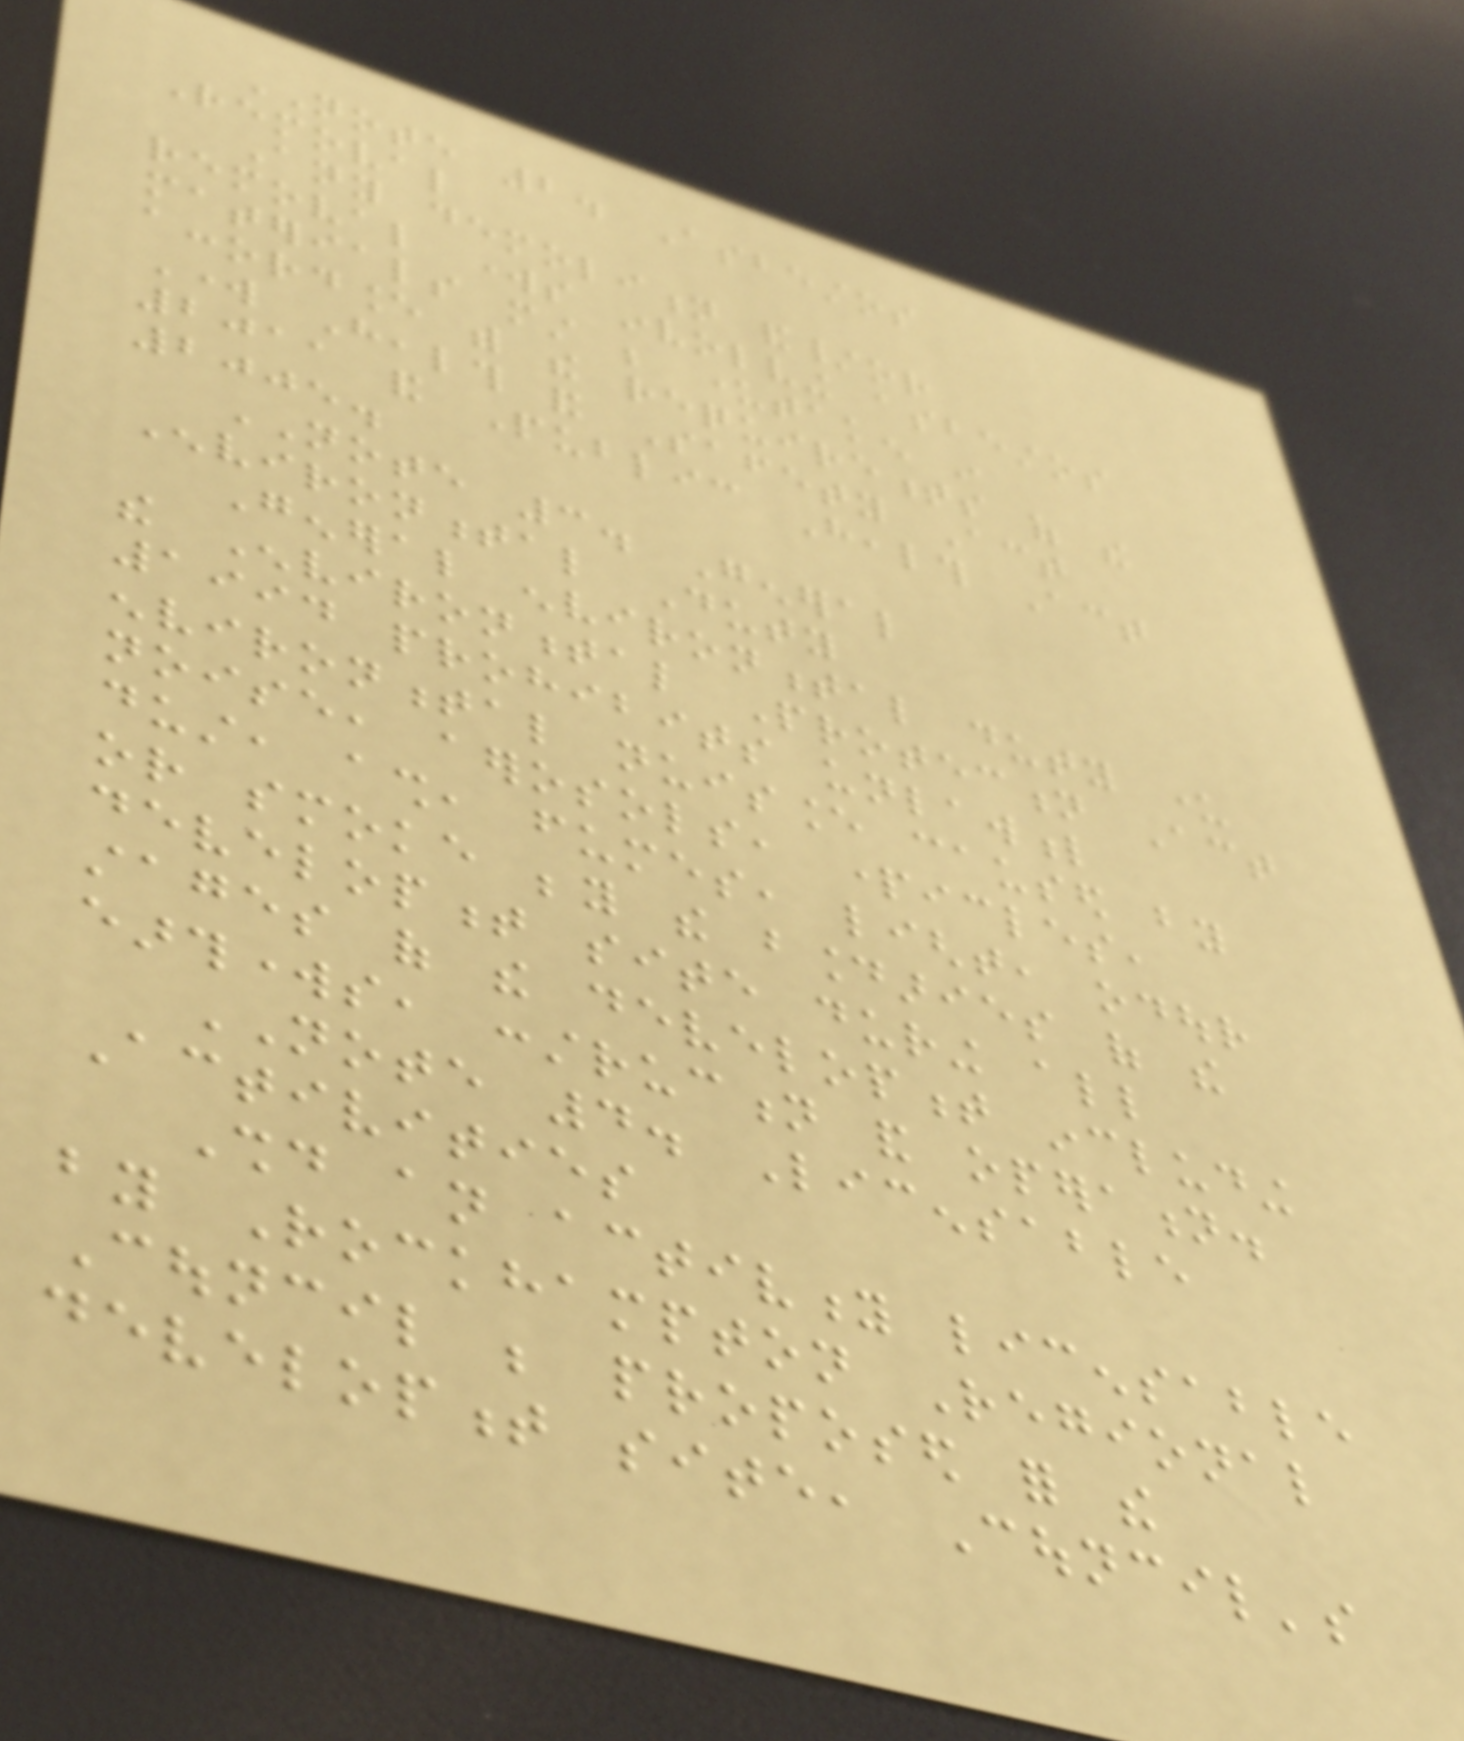NOTE 2. Asbestos
Removal
Any demolition and/or
removal works involving asbestos
materials must be undertaken in
accordance with the requirements of the
Work Health and Safety Act
2011 and Public Health Act
2005.
NOTE 3. General
Environmental Duty
General environmental duty under
the Environmental Protection Act
1994 prohibits unlawful
environmental nuisance caused by
noise, aerosols, particles,
dust, ash, fumes, light, odour
or smoke beyond the boundaries of the
development site during all
stages of the development including
earthworks, construction and operation.
NOTE 4. Licensable
Activities
Should an activity licensable
by Rockhampton Regional
Council be proposed for the
development site, Council's
